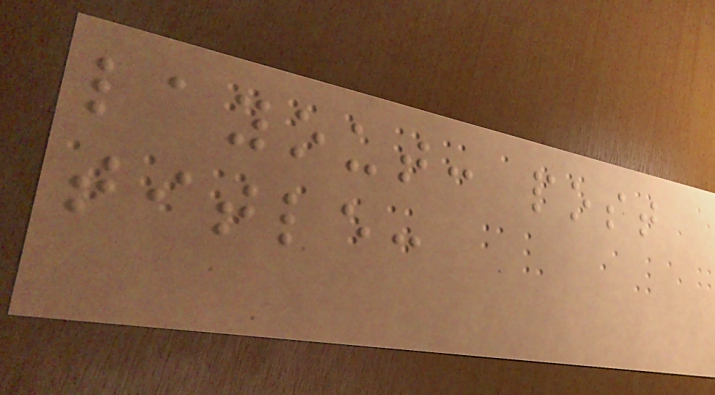layout: post
title:
